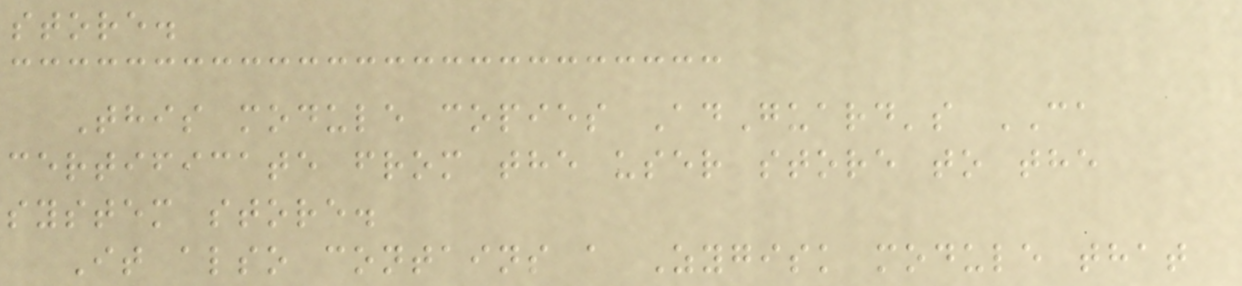store.
This module copies AdGuard's CA
certificate from the user store to the
system store.
It also contains a Zygisk module that
